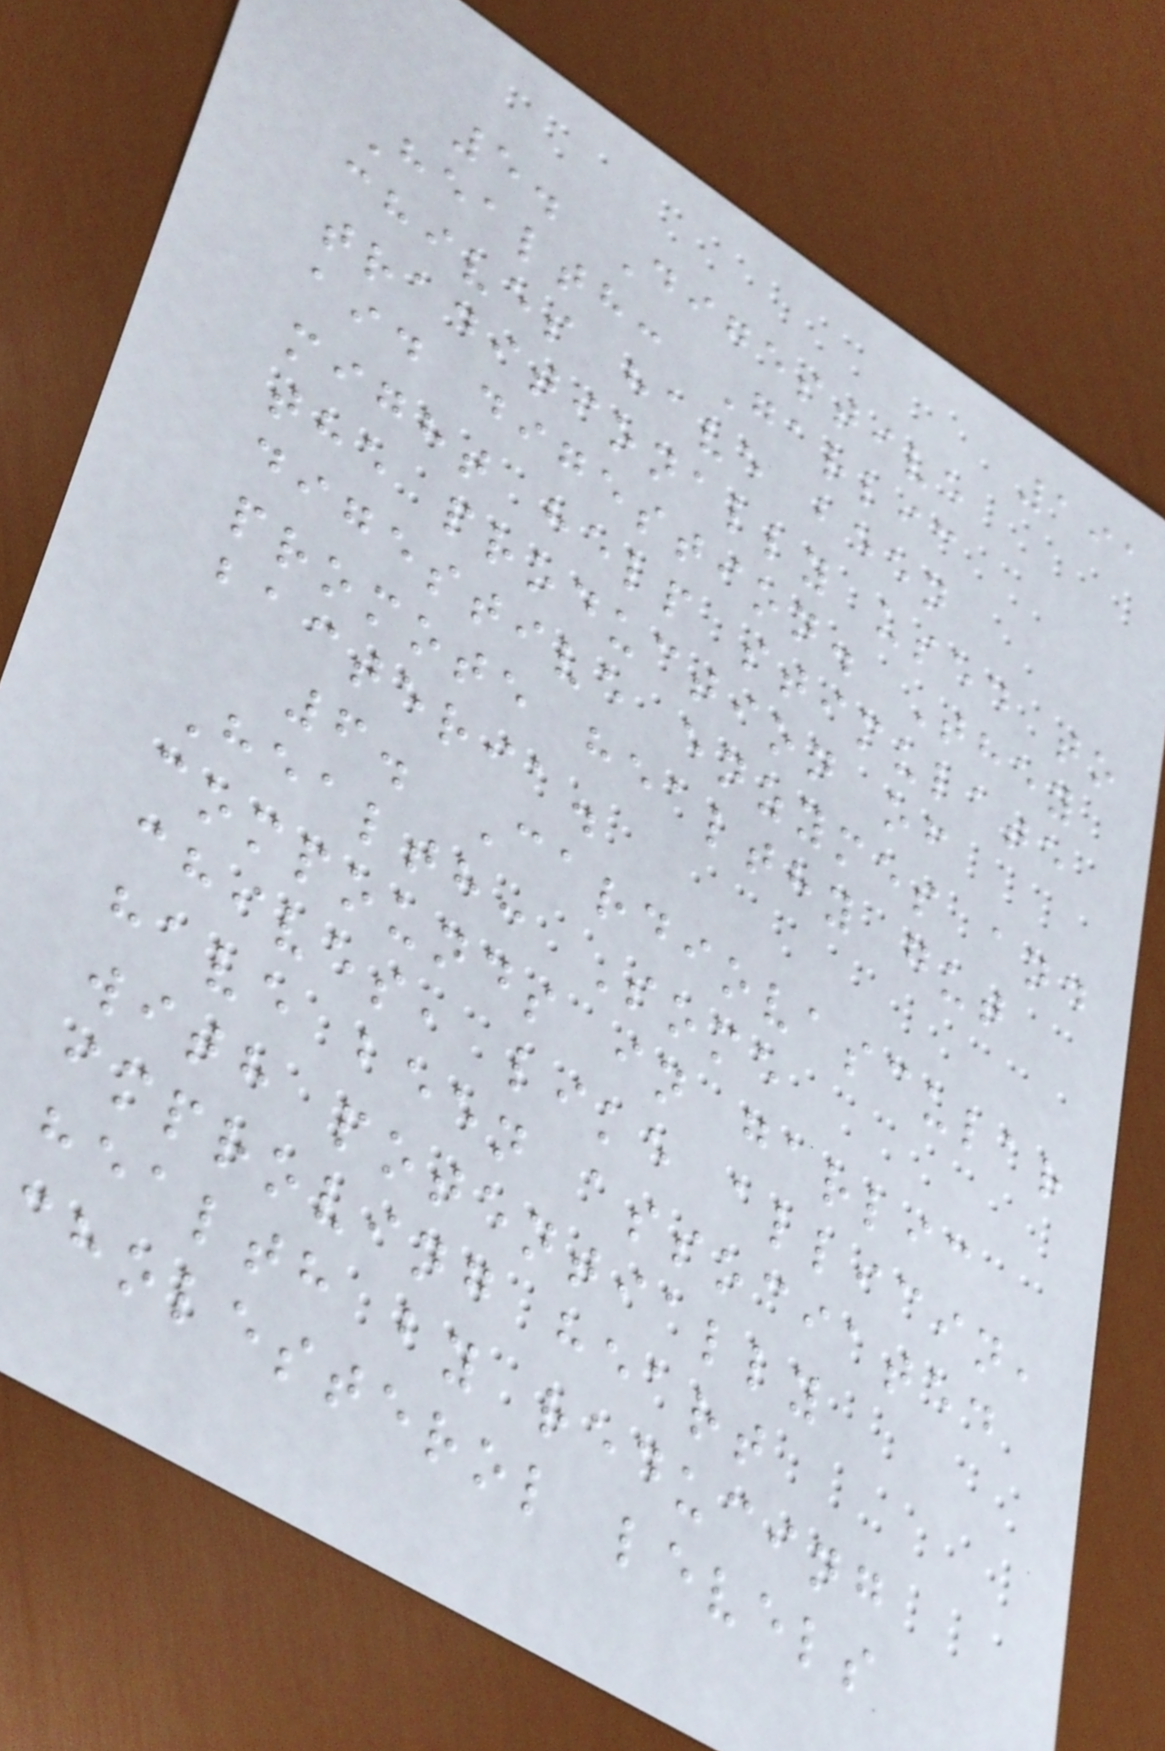191
5. Digestive
Health: Garlic
chives have been
traditionally used to
aid digestion. They
might help stimulate
the production of
digestive enzymes and
promote healthy gut
bacteria.
6. Cardiovascular
Health: Some
compounds in garlic
chives, like allicin,
have been associated
with potentially
improving heart
health by reducing
cholesterol levels
